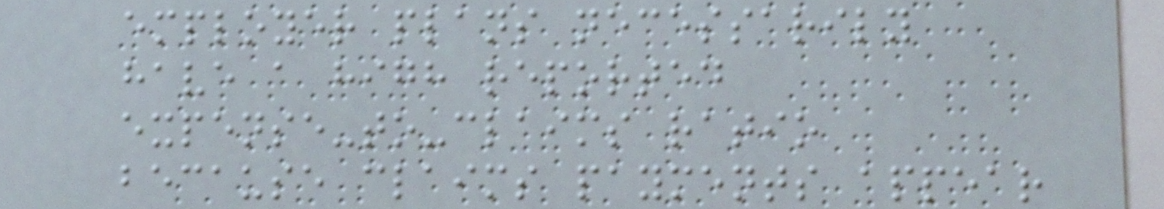employer plans necessarily
have a high reported
expense-to-claims ratio
because claims payments appear
